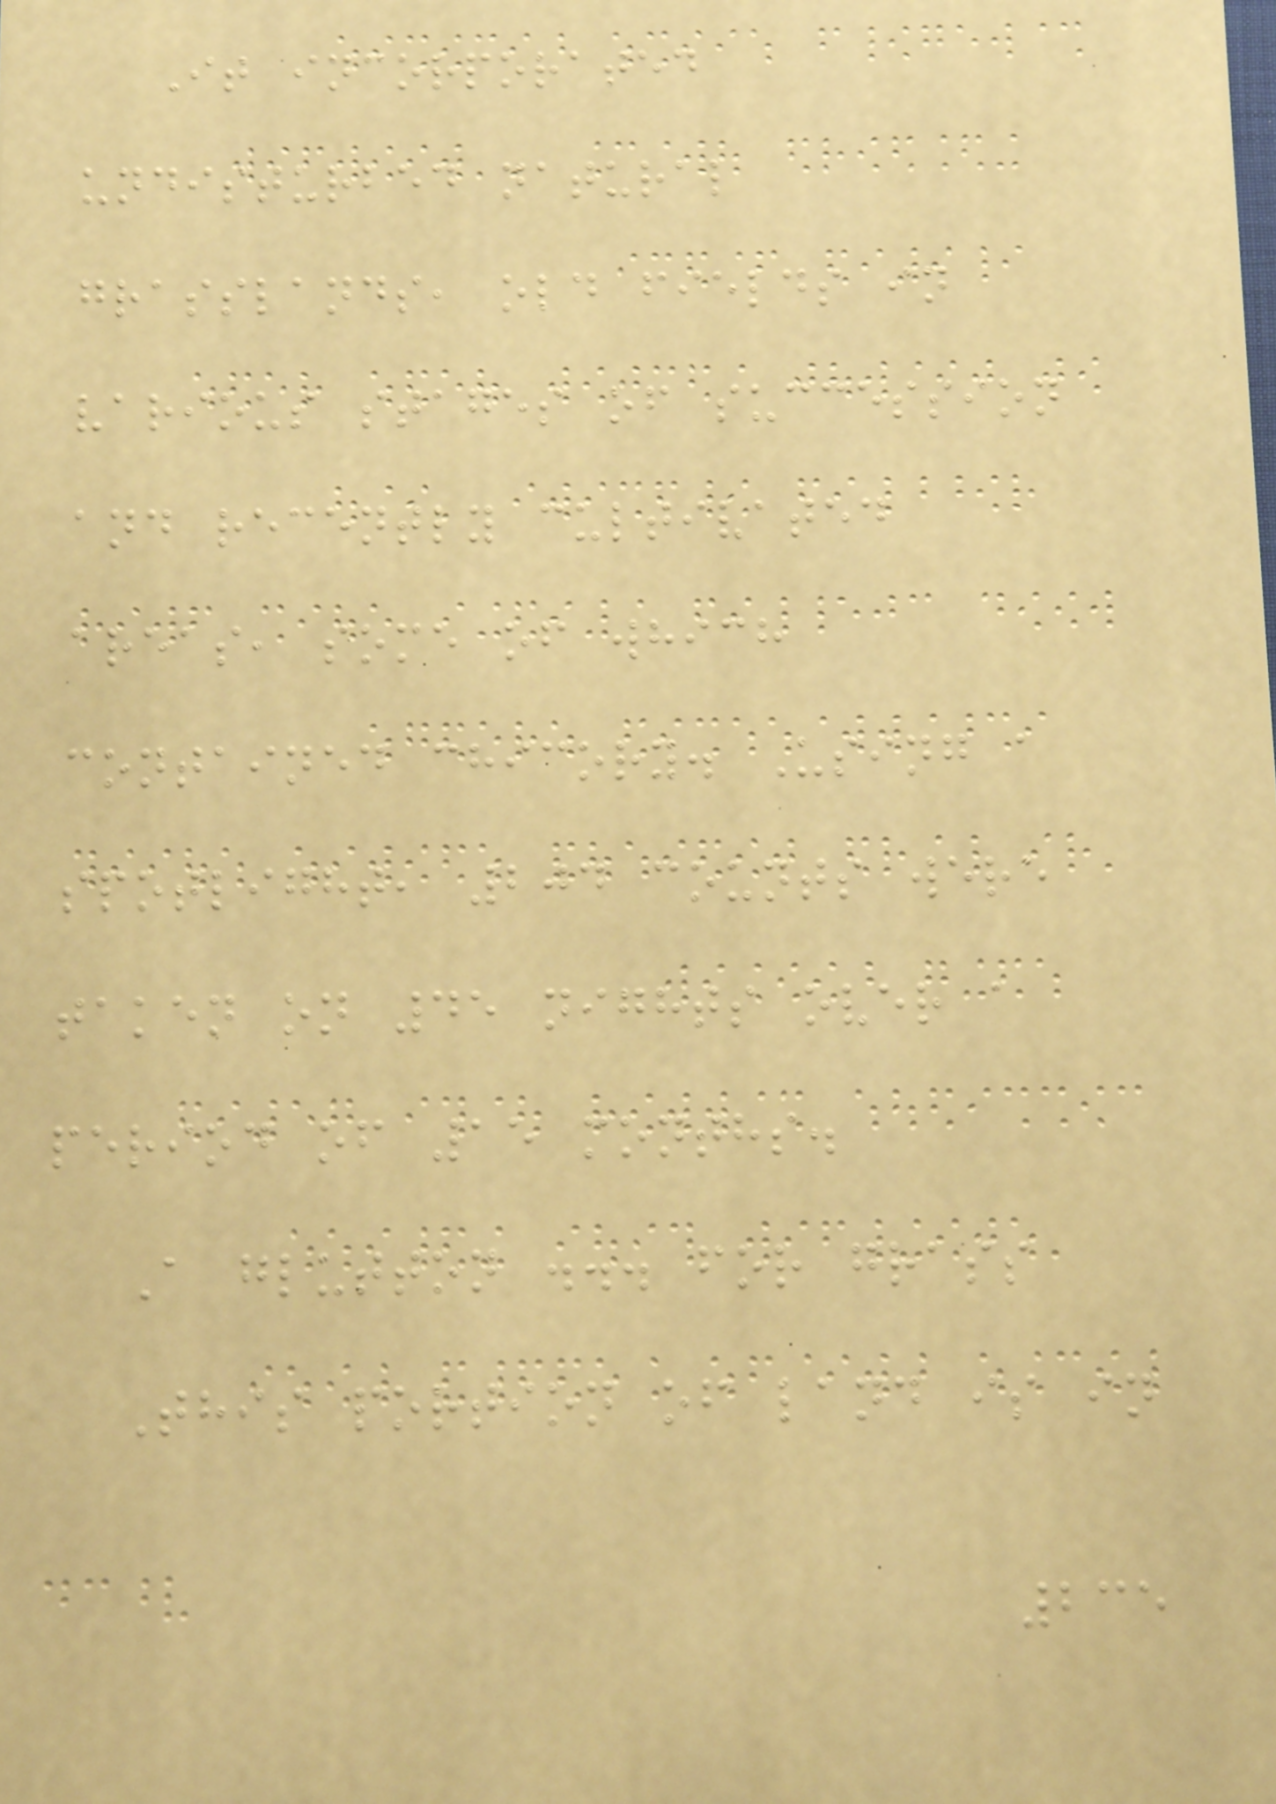It incorporated
undisturbed natural
grasslands, old fields in
various stages of succession
and recently cultivated
areas, some of which
contained chicory. Using a
spotlight, 204 counts were
taken on 45 nights over a
period of 15 months.
A glutton ... for grass
This portion of land is in
235
